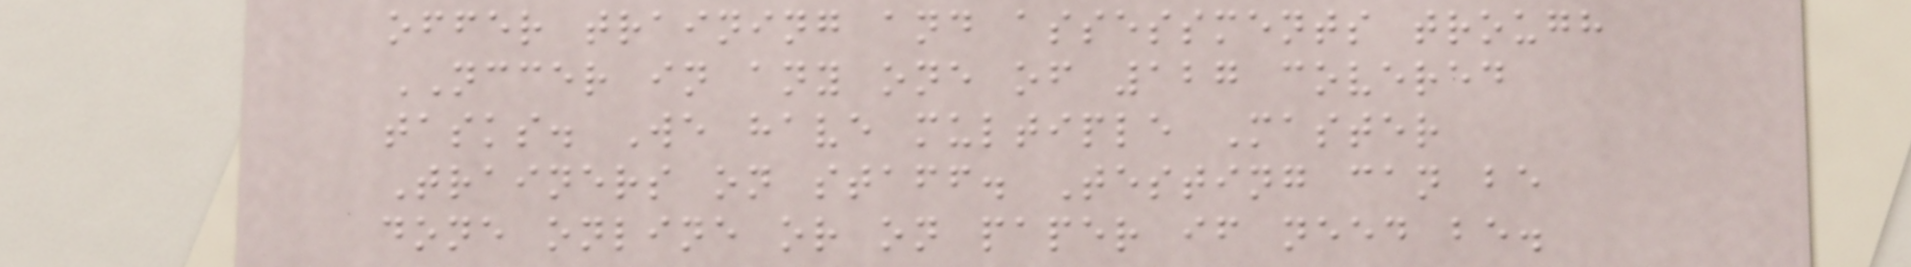offer training and assessments trough
NCCER in any one of 127 covered
tasks. We have multiple Master
Trainers on staff. Testing can be
done online or on paper if need be.
